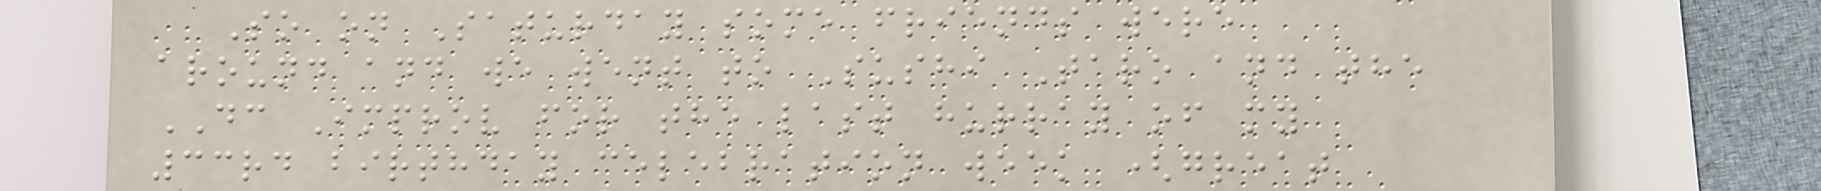So on Saturday some friends were
around and we went to Sushi Taro and the
DC Improv for the last hurray of my
33rd birthday celebration week (great
